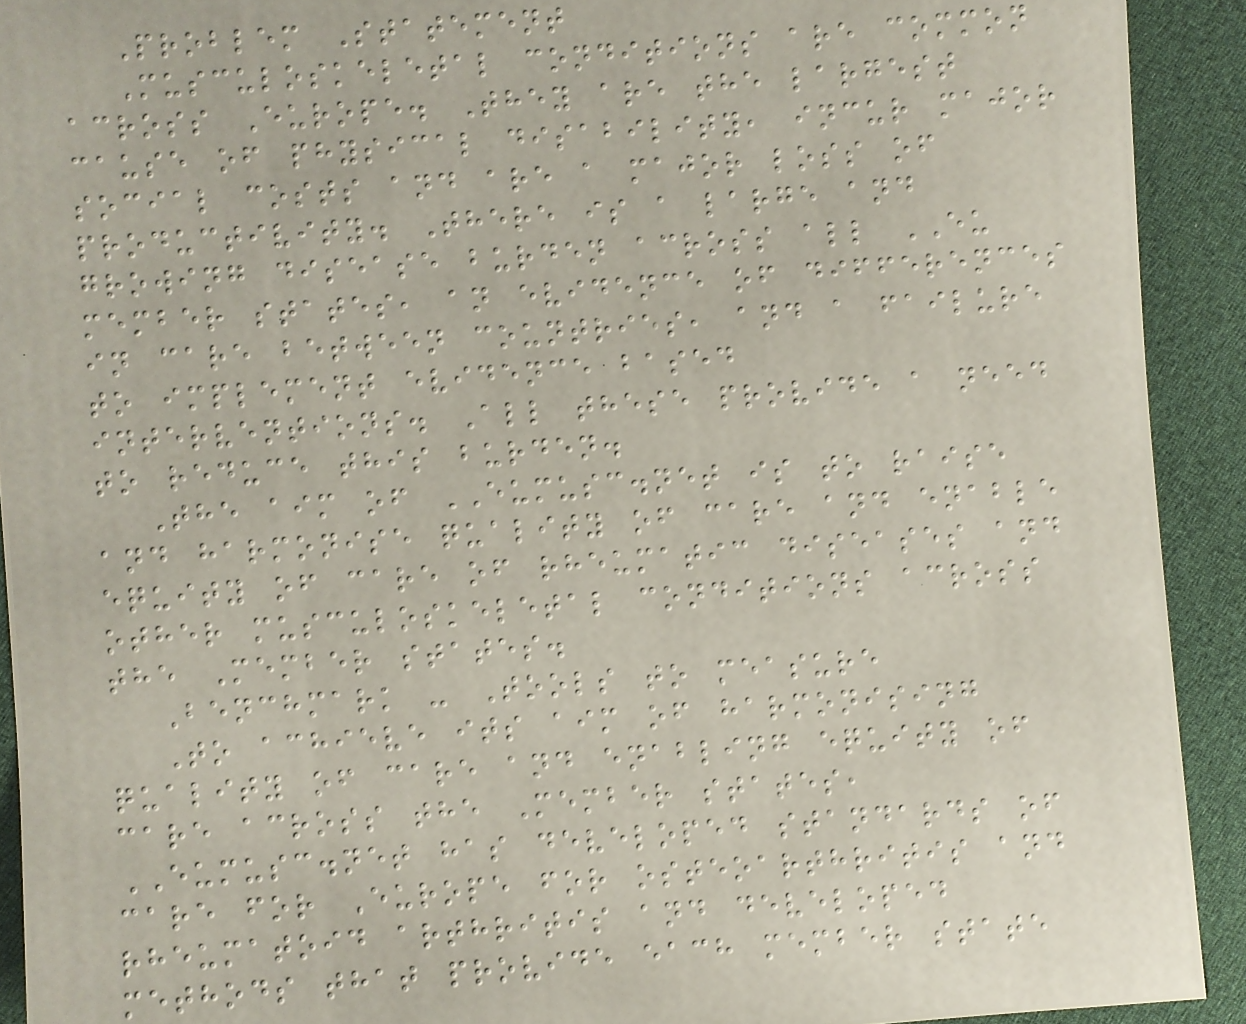Problem Statement
Musculoskeletal conditions are common
across Europe. They are the largest
cause of physical disability, incur major
social costs and are a major loss of
productivity. There is a large and
growing disease burden across all EU
member states, an evidence of differences
in care between countries, and a failure
to implement evidence based
interventions. All these provide a need
to reduce this burden.
The aim of EUMUSC.net is to raise
and harmonise quality of care and enable
equity of care of rheumatic diseases and
other musculoskeletal conditions across
the Member states.
Benchmark - Tools to measure
To achieve its aim of harmonising
quality of care and enabling equity of
care across the Member states,
EUMUSC.net has developed standards of
care for Europe for osteoarthritis and
rheumatoid arthritis and developed
methods that provide each member state
